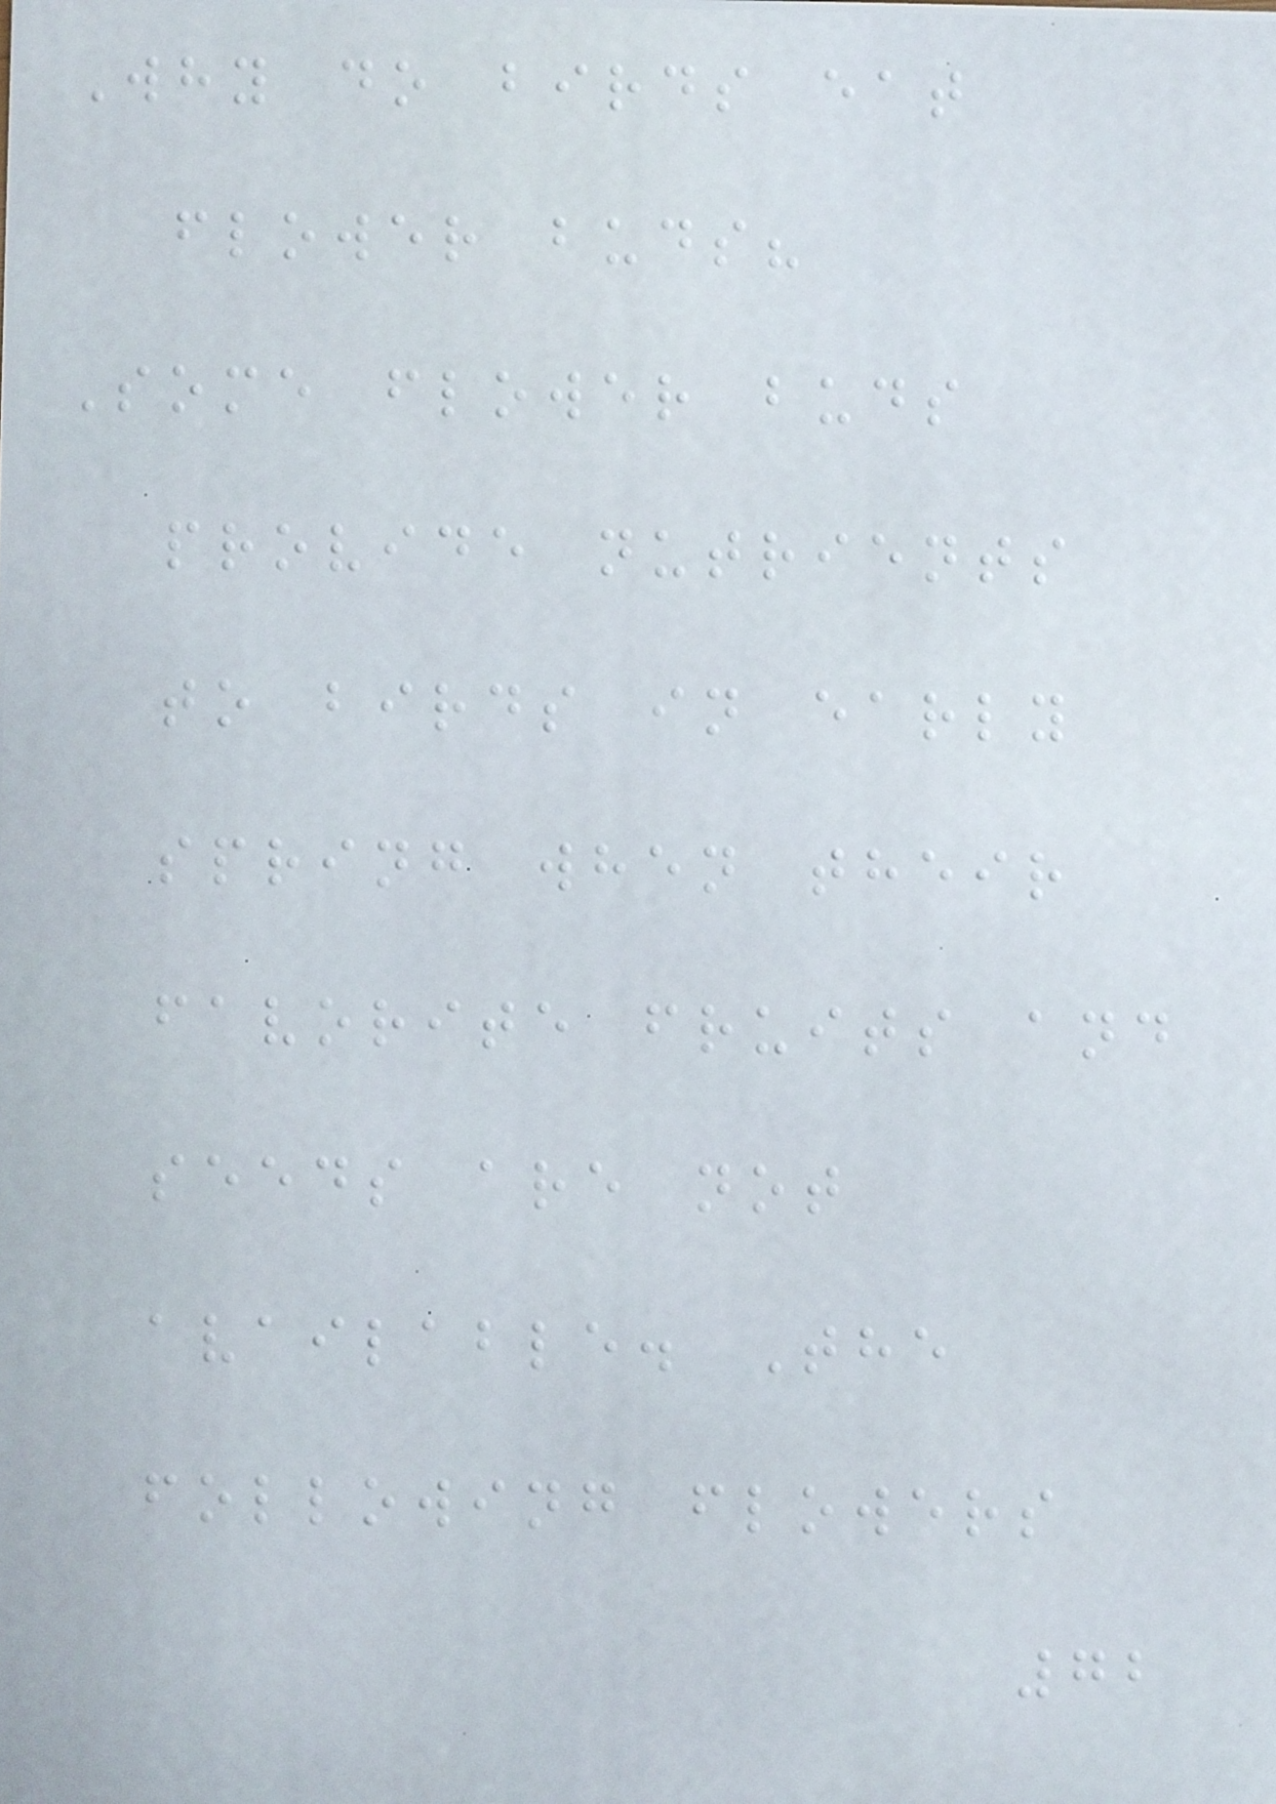Why do birds eat
flower buds?
Some flower buds
provide nutrients
to birds in early
spring when their
favorite fruits and
seeds are not
available. The
following flowers
72
